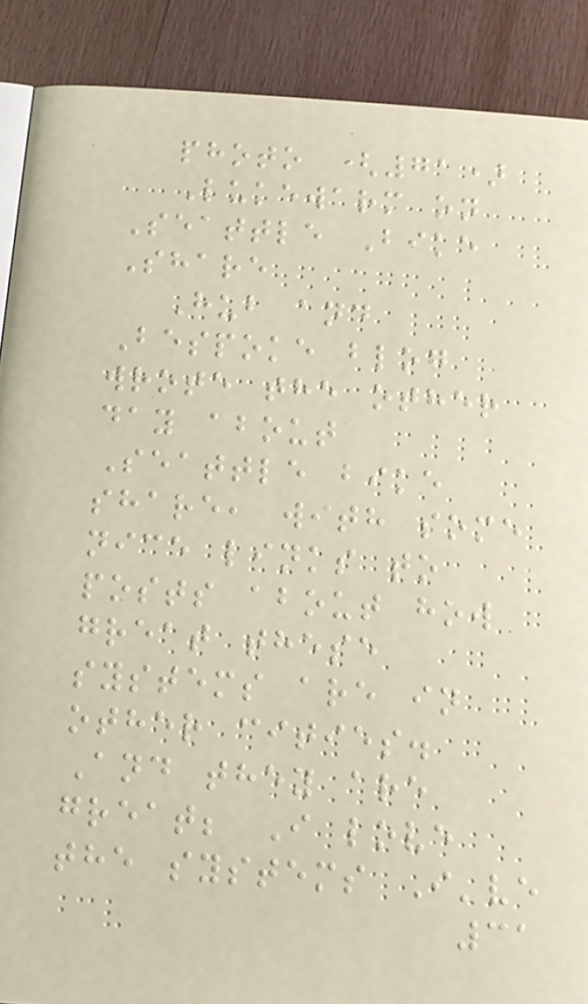photo (71)
Lukewarm on
Seattle Bike
Share
Hub and
Bespoke blog
wrote the other
day about
Seattle bike
share, with some
nice links to
posts about how
great these
systems are in
other cities.
And they are
great; I love
the systems I've
31
